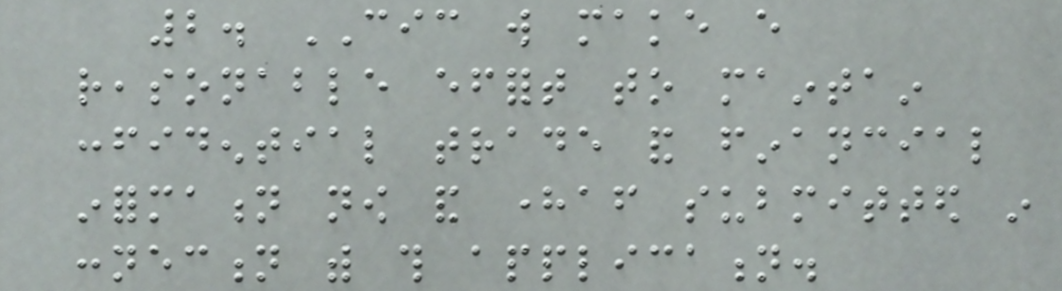2. CIC will make every
reasonable effort to maintain
confidential trade and financial
information now and hereafter submitted in
connection with this application.
